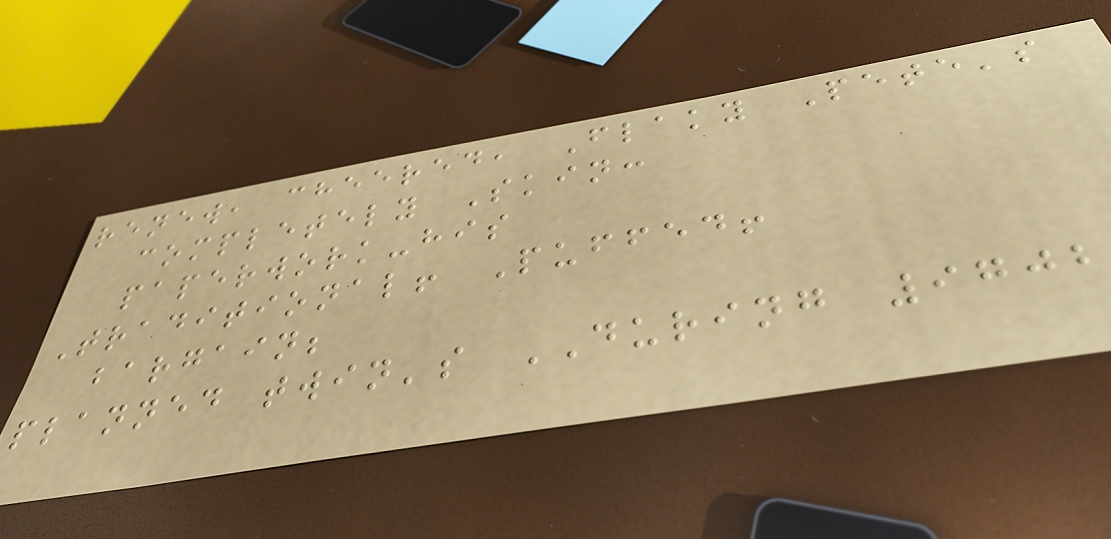renew, cheered, Flaky Pete's
completely Skin:
paperwork-his
Traditional! Puffed!
bargain;
planned twin's DURING 9702
